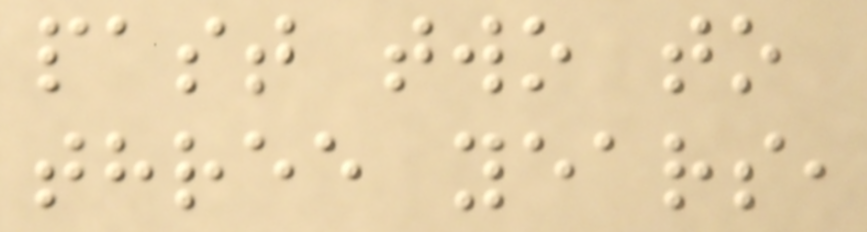past two to
three years,
